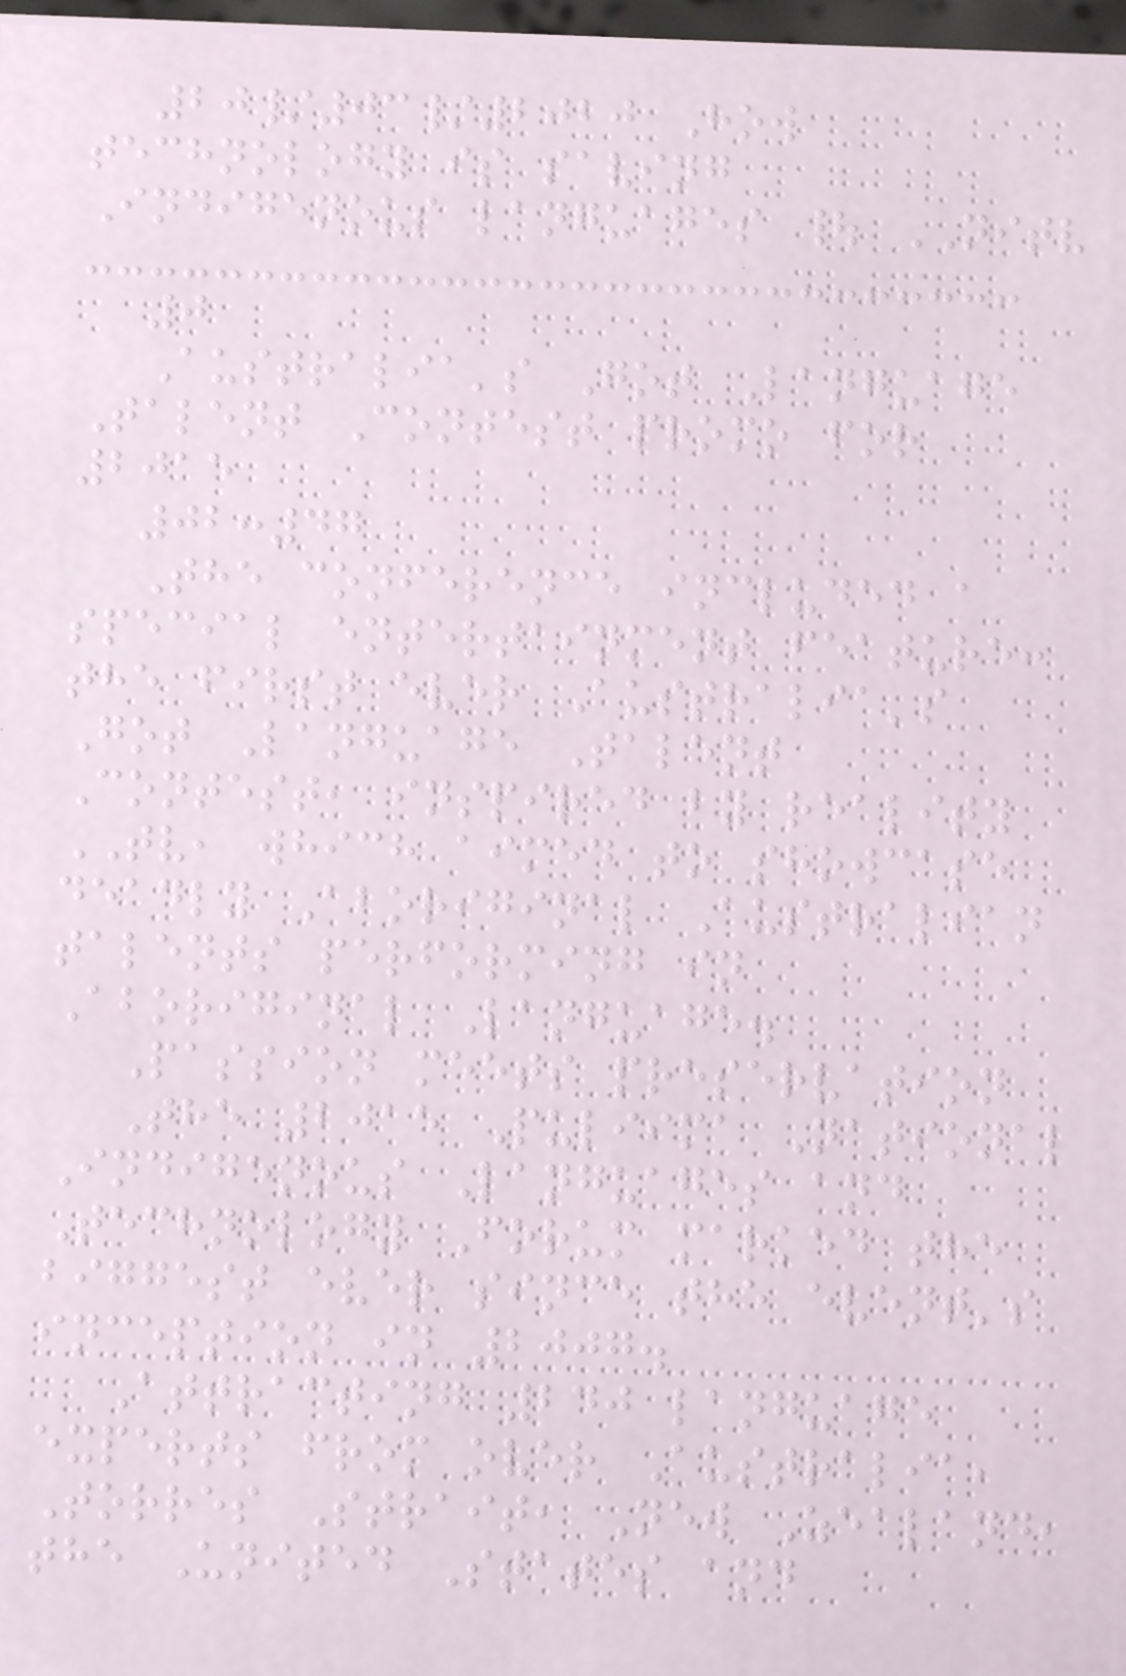20/03/2020 How
technology is saving
Indigenous languages | NITV
0
Australia's Got Language
Talent Contest promo for
2015
02:47
The conference included a
special entertainment feature:
the first ever Australia's
Got Language Talent
Contest, inspired by reality
TV, which aimed to showcase
deadly Aboriginal Australian
talents performing in
Aboriginal Language.
Passion meets preservation
The 2015 Puliima National
Indigenous Languages and
Technology Forum marked the
biggest ever since the event's
inception in 2007.
Attracting 240 language
experts from over Australia,
Torres Strait, New Zealand,
the United States and
